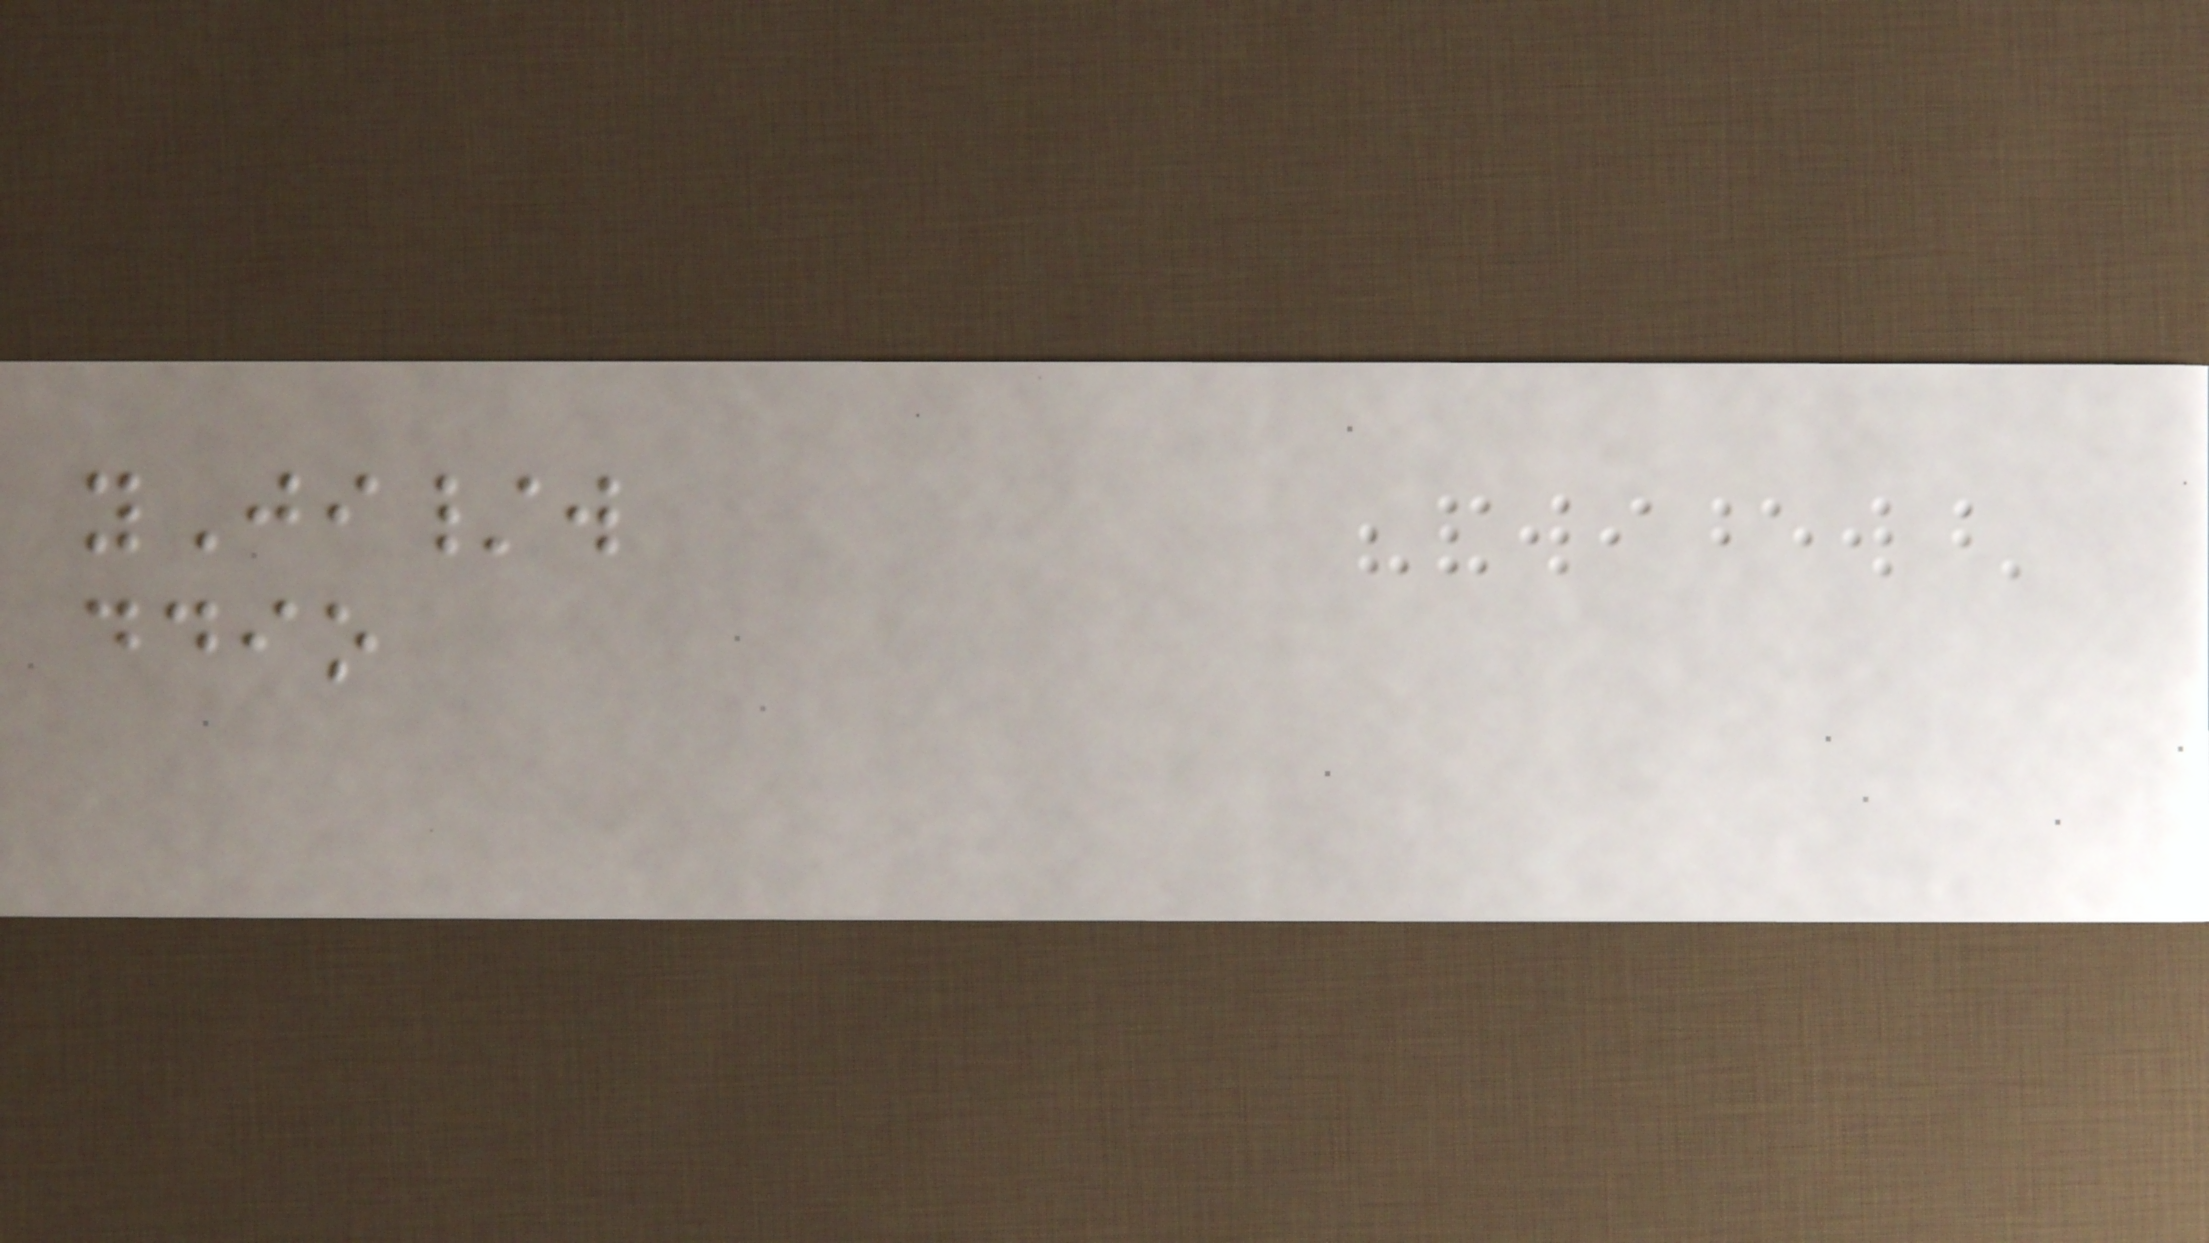yJi/w
ddio
